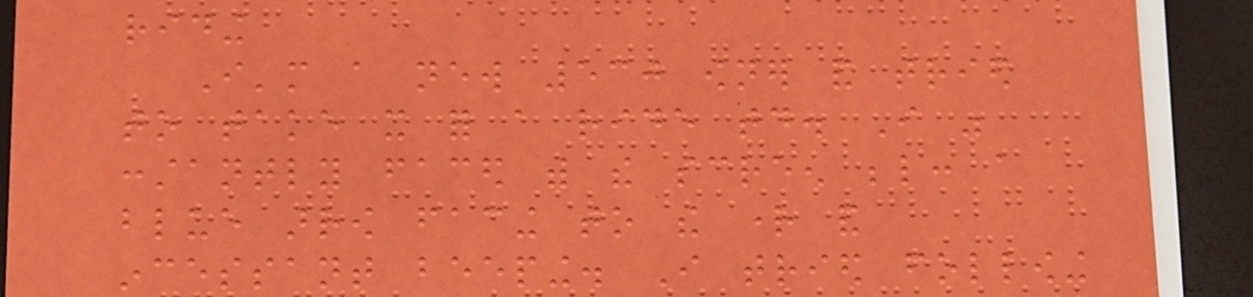riding
I'm a new 530 owner and tried
to take it for a ride today. I was
constantly faced with the screen below: a
blue arrow facing to the right and
incessant beeping. I tried following
